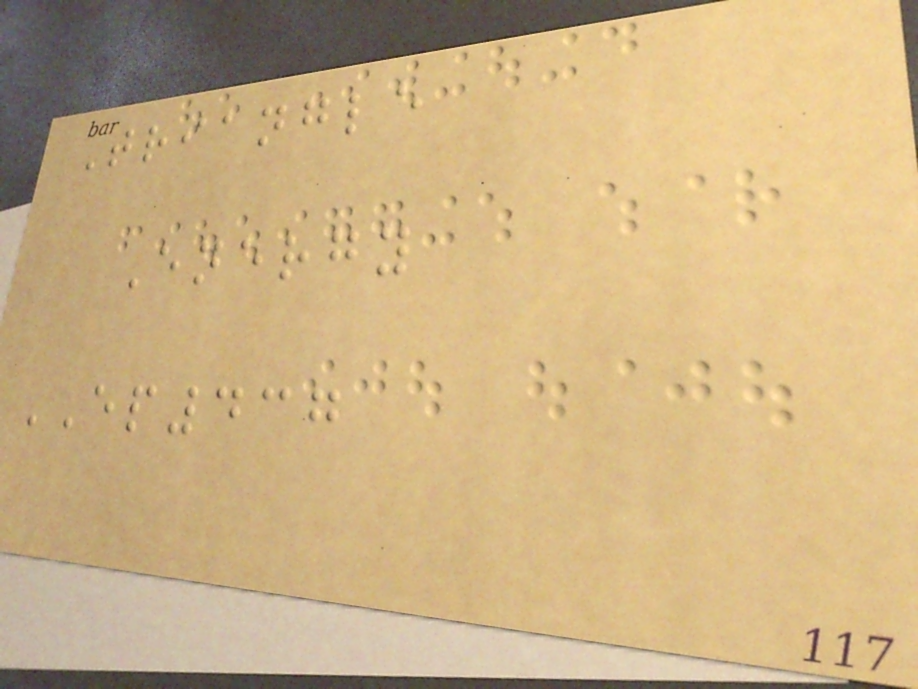Triangle
Energy
EP437
